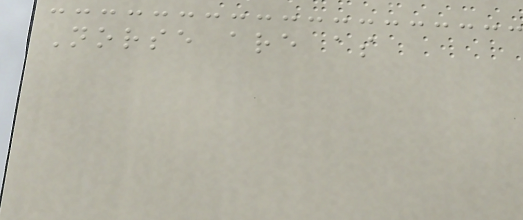Norse are as
